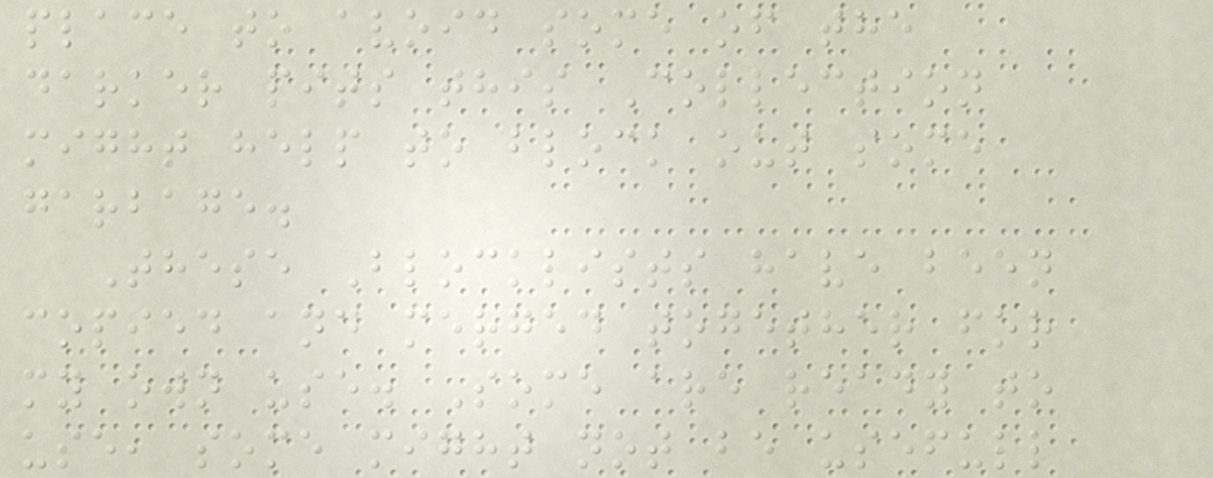place to avoid some of the
darker pits this Collection
might help to block out some
garbage.
These Blocklists have been
copied and merged together for
my own use. Some are ready to
use, some might not be usefull
